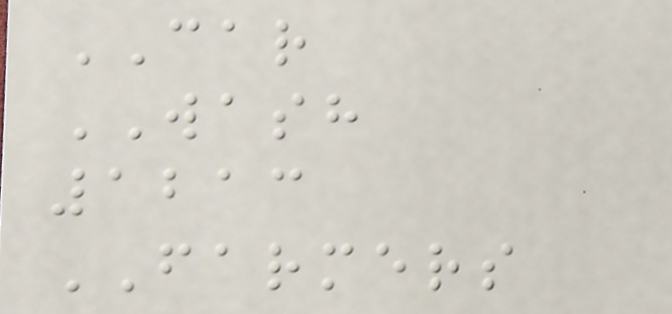CAR
WASH
1213
FARMERS
